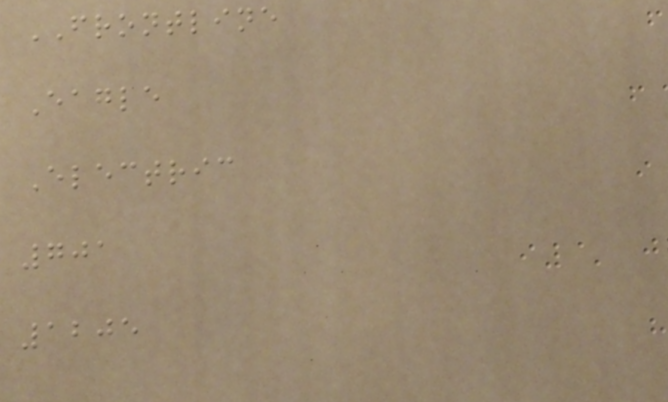FRONTLINE
Eagle
Electric
701
1205
